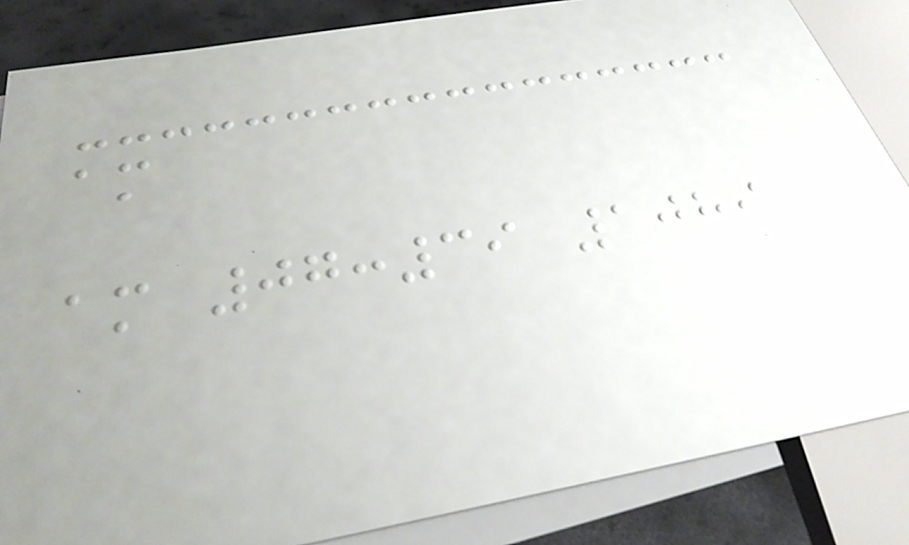am
am 07:39 1089
